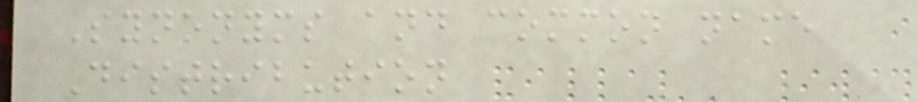Synonyms and common name
Distribution
